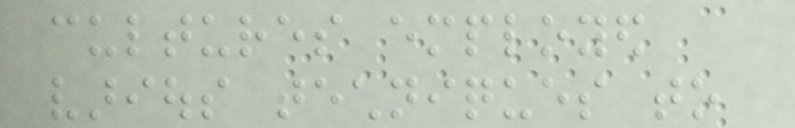cultures employed
various techniques to
